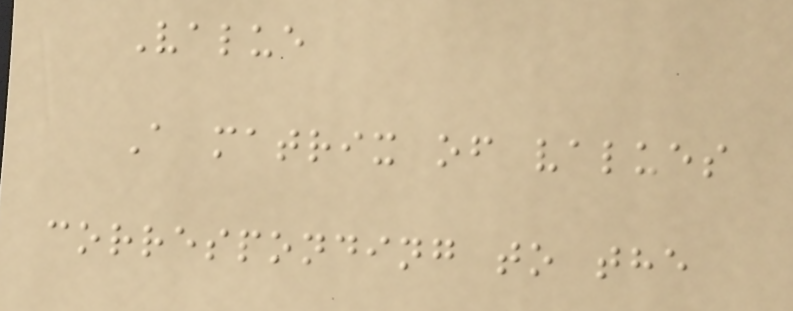Value
A matrix of values
corresponding to the
